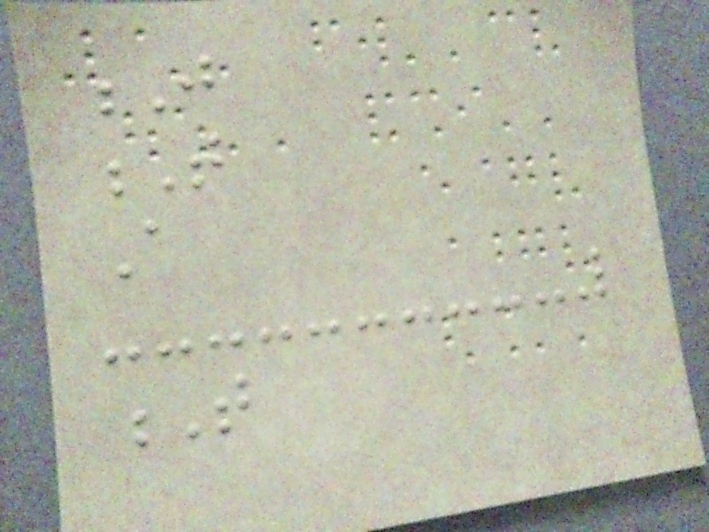J
T
A
T
